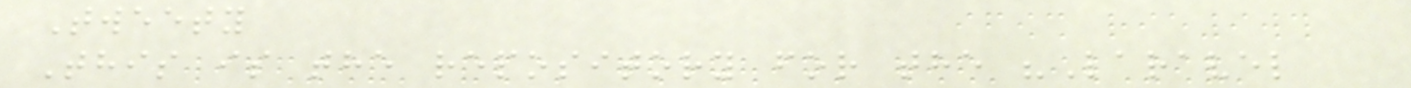Tweety
This is the repository for the "Laravel
